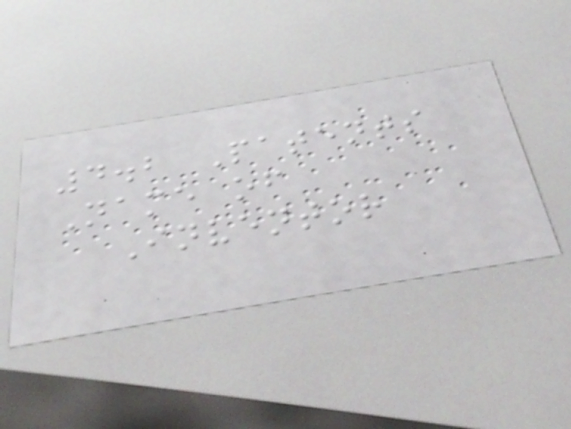4.2 Patents
Name of
Inventor
